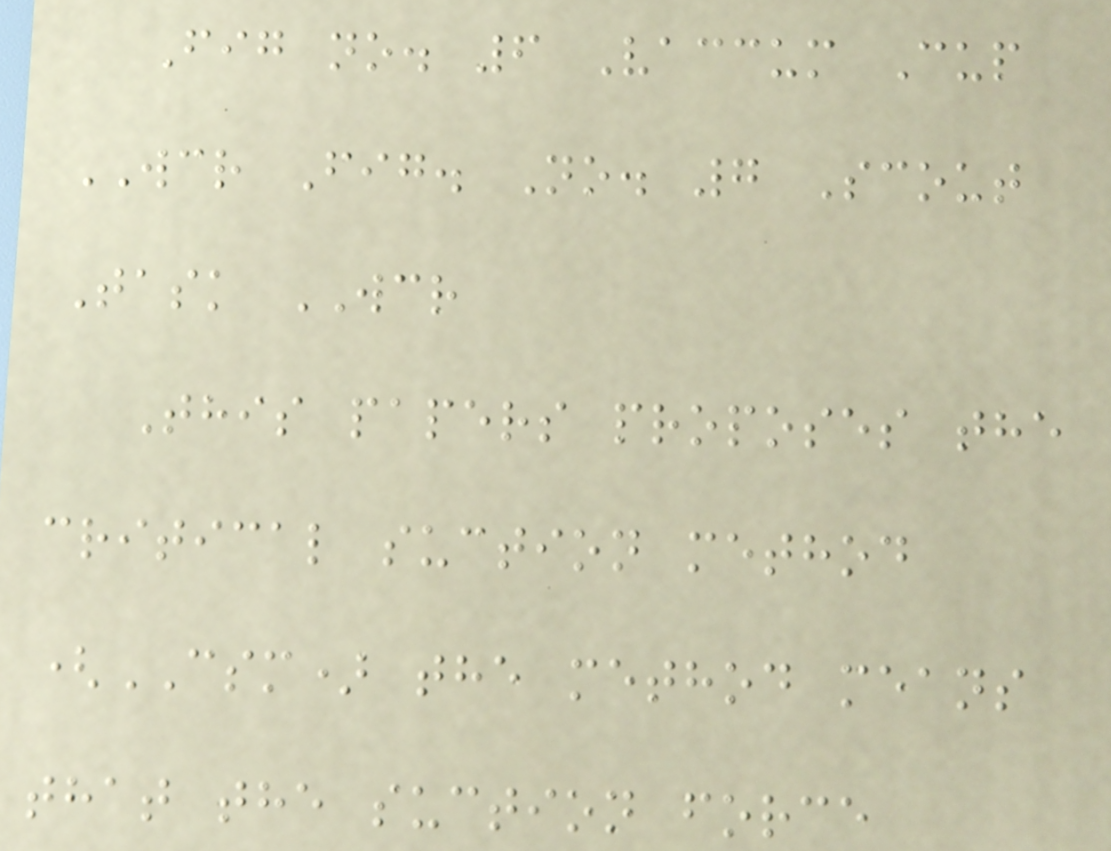Fig no. 6 Vaccum Cup
WCR Fig. No. 7 Scout
Task WCR
This papers proposes the
critical suction method
(CSM) the method means
that the suction force
